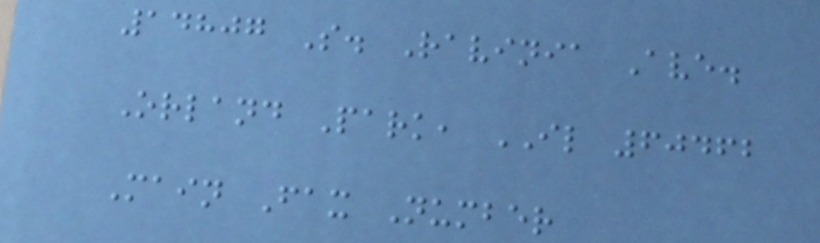14807 S. Ravinia Ave.
Orland Park, IL 60462
Main Fax Number
